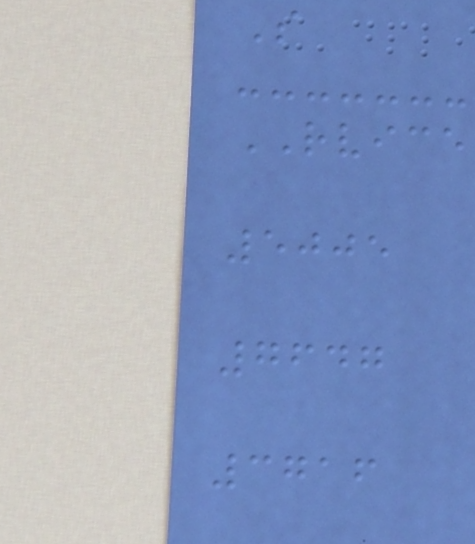S
RVICE
5005
7647
3716
